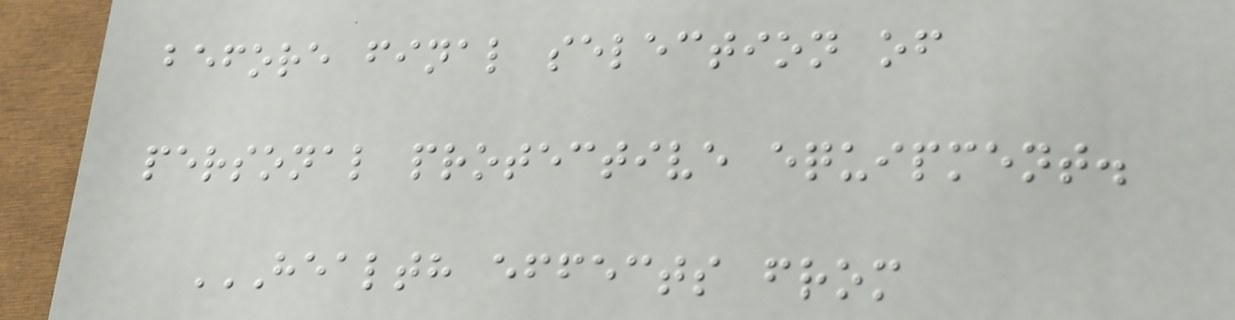before final selection of
personal protective equipment.
HEALTH EFFECTS FROM
